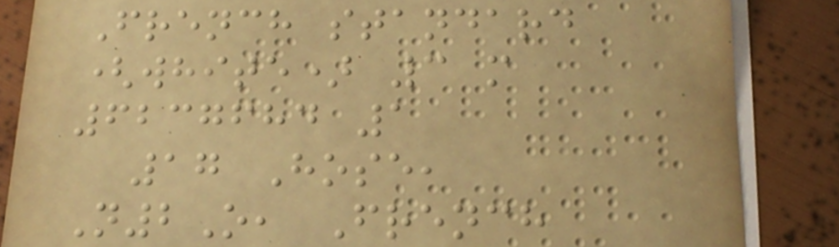French standard
(white) 3 m
6237684 1
17 Hose,
N2O, French
